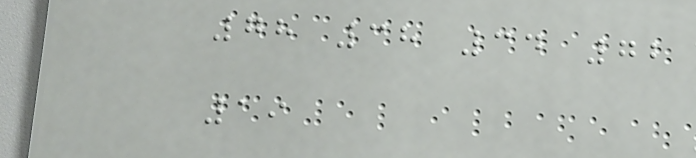78 38 34 72
19
